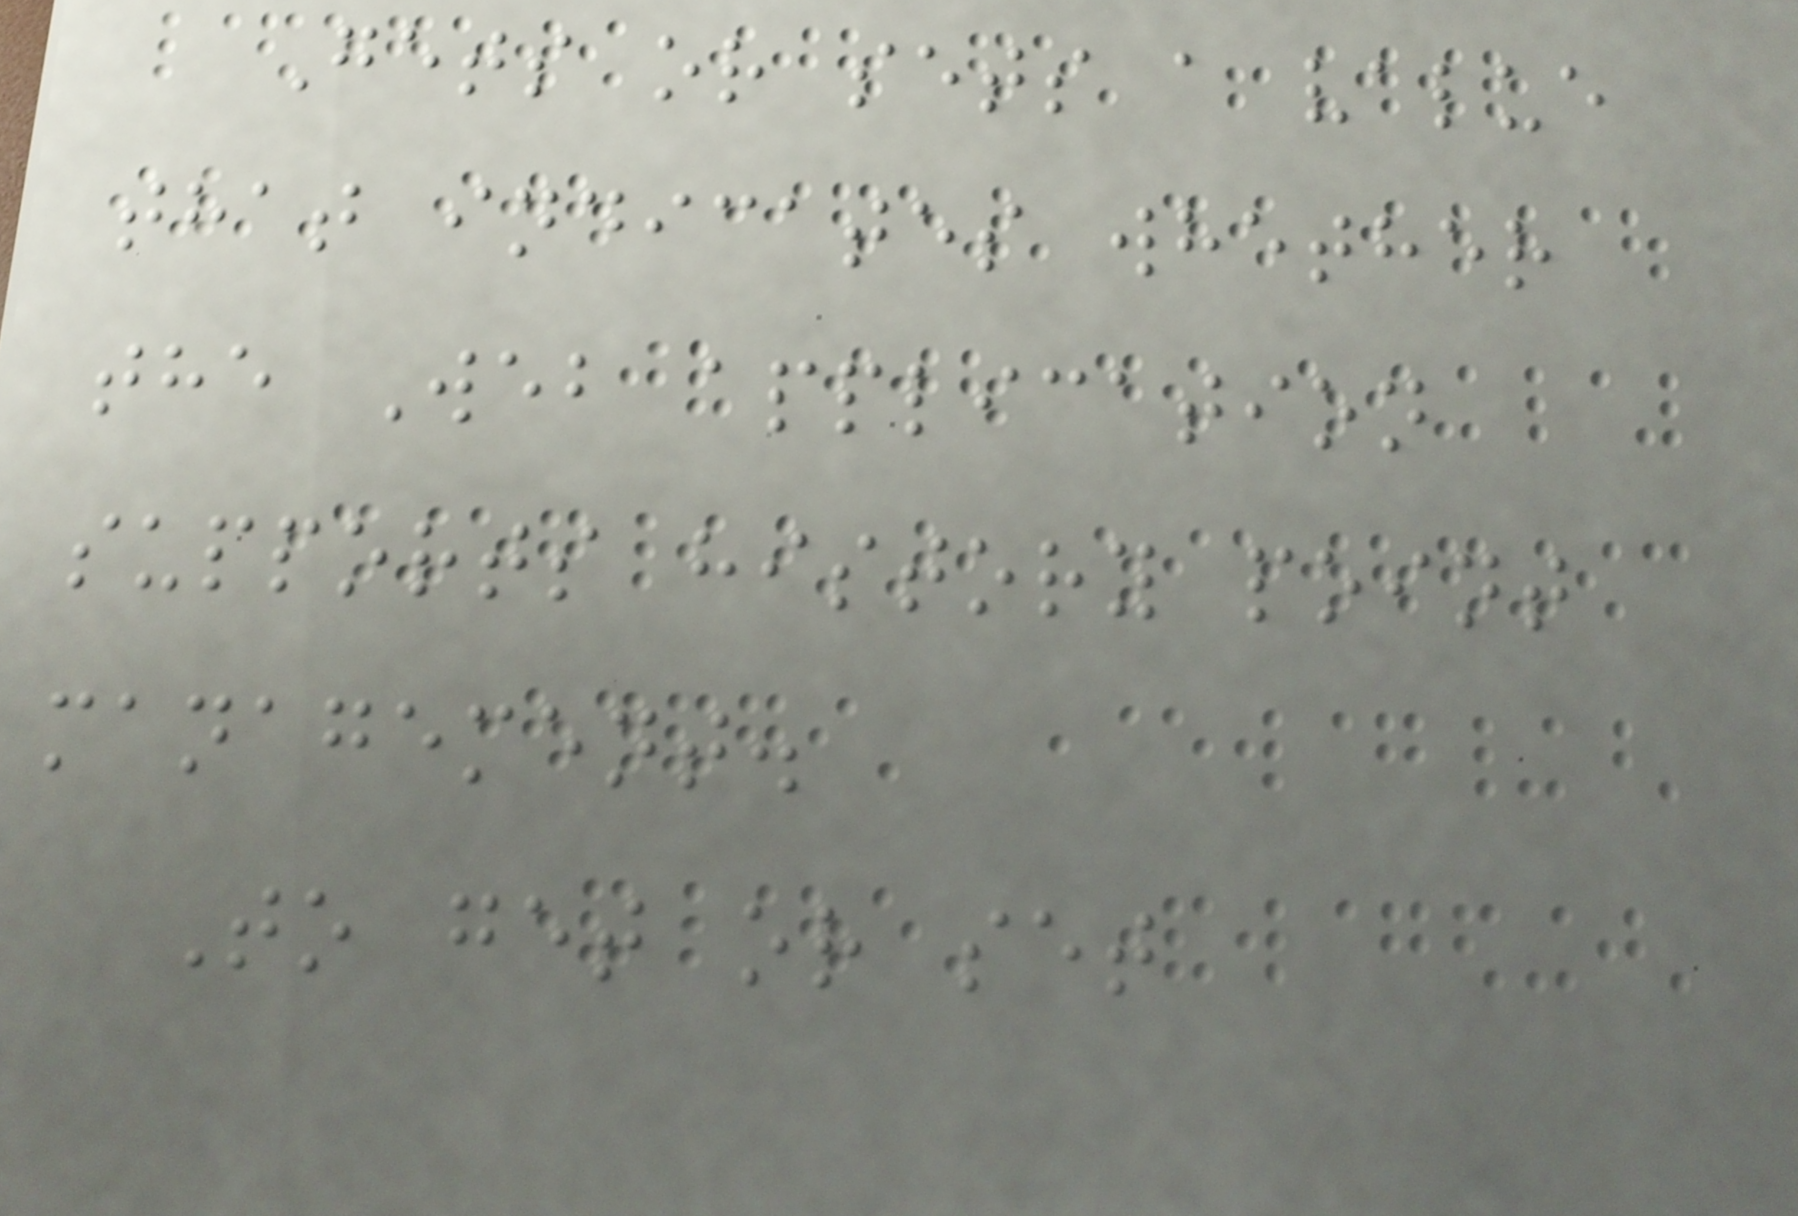Gets or sets a value
that indicates whether
the Web application
supports history point
management.
To get or set
